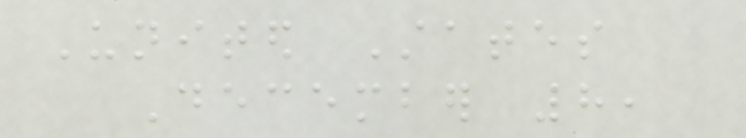United States
December 8,
